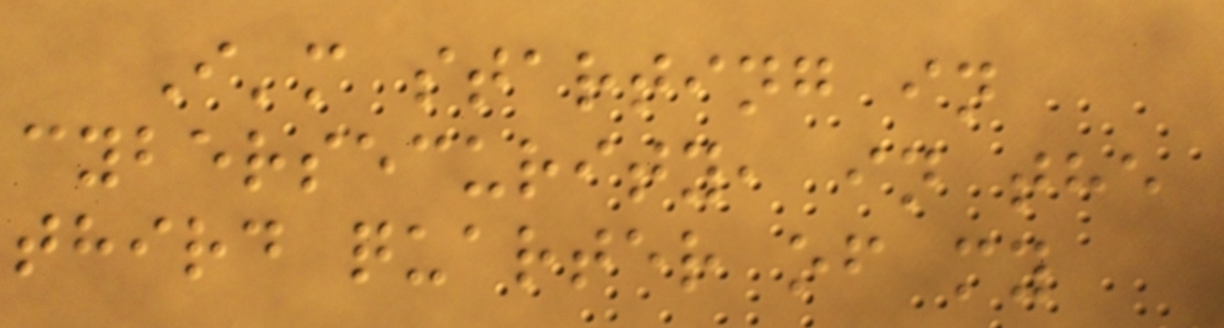I'm starting in
cybersecurity, in the
third quarter of my
